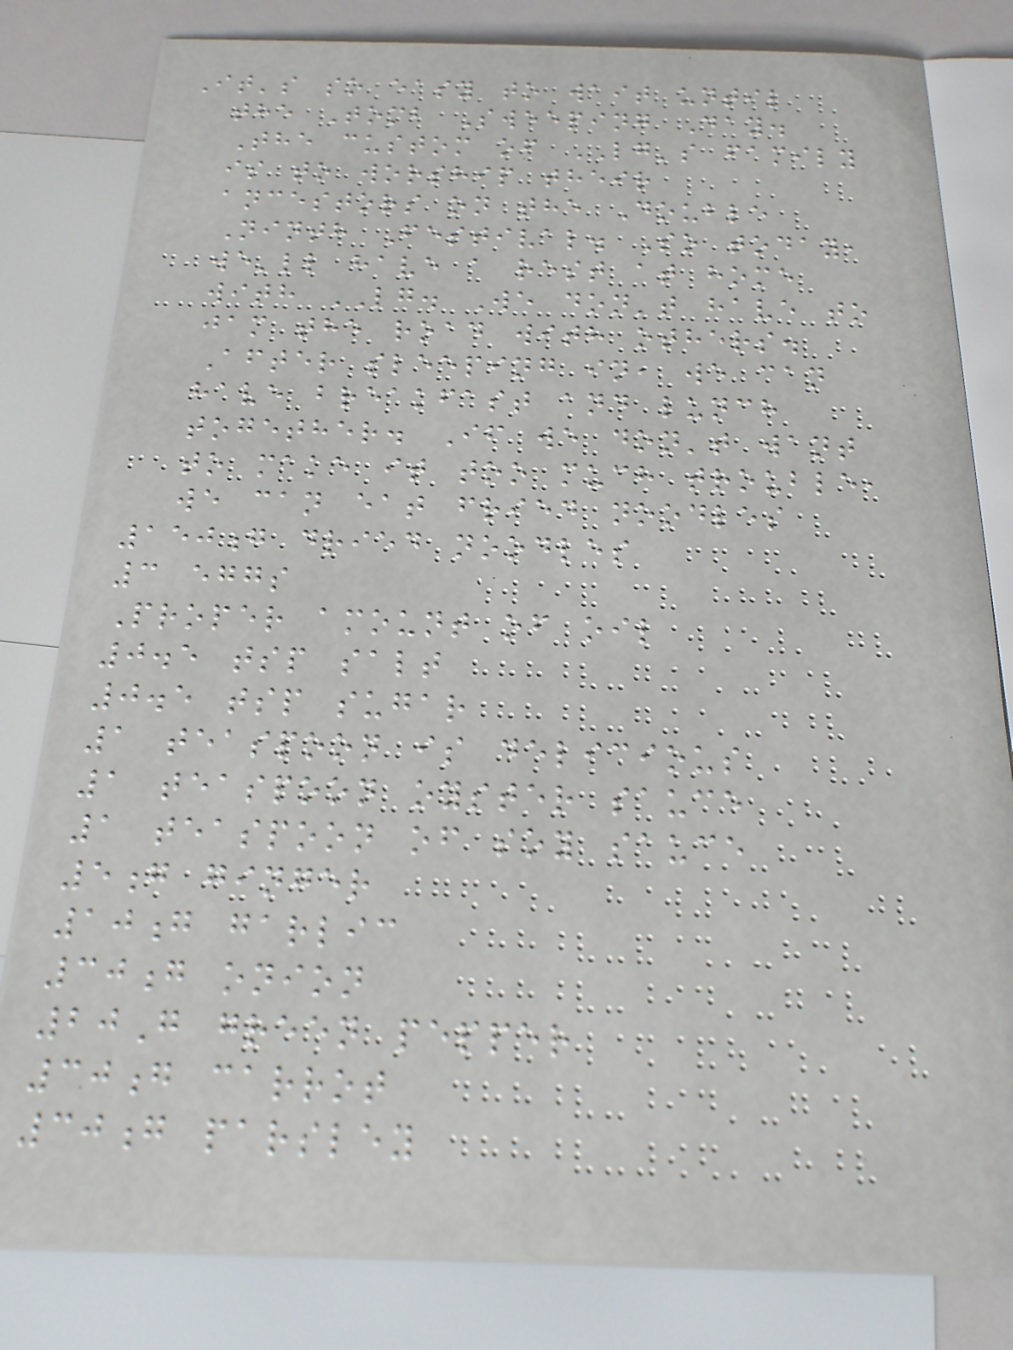It's so easy to wait until
the Tomb Sweeping Day.
The custom of LG's family
is to worship their
ancestors on the Double
Ninth Festival. So today,
we'll have a rest at home
with LG. We don't have to
jam the road with others.
After sleeping in, we can
have breakfast and lunch
together. If we don't want
to make it too much trouble,
we can eat fried noodles
150g dried noodles
3 eggs
Proper amount of oil
0.5 tsp salt
0.5 tsp sugar
1 teaspoon is delicious
1 teaspoon oyster sauce
1 teaspoon of soy sauce
5g ginger
10g garlic
30g onion
20G green pepper
30g carrot
30g parsley
